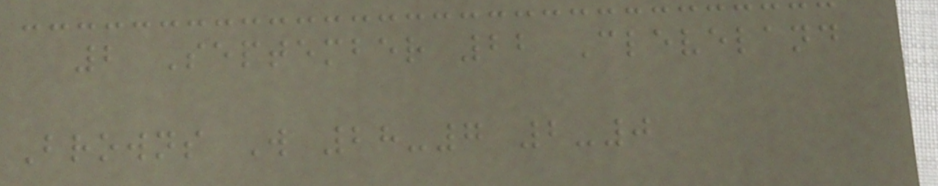2 September 22 Cleveland
Browns W 28-7 2-0
